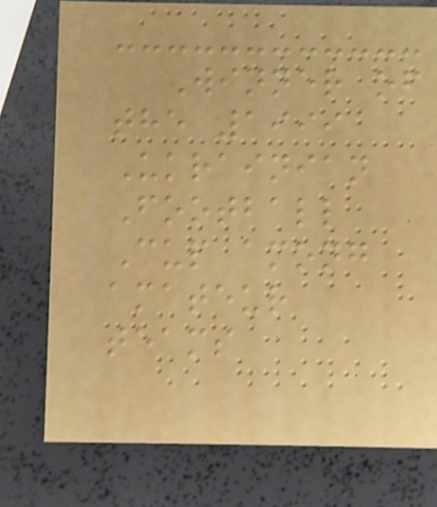Winner of
the 1999
Ukrainian
Football
Cup among
amateur
teams
